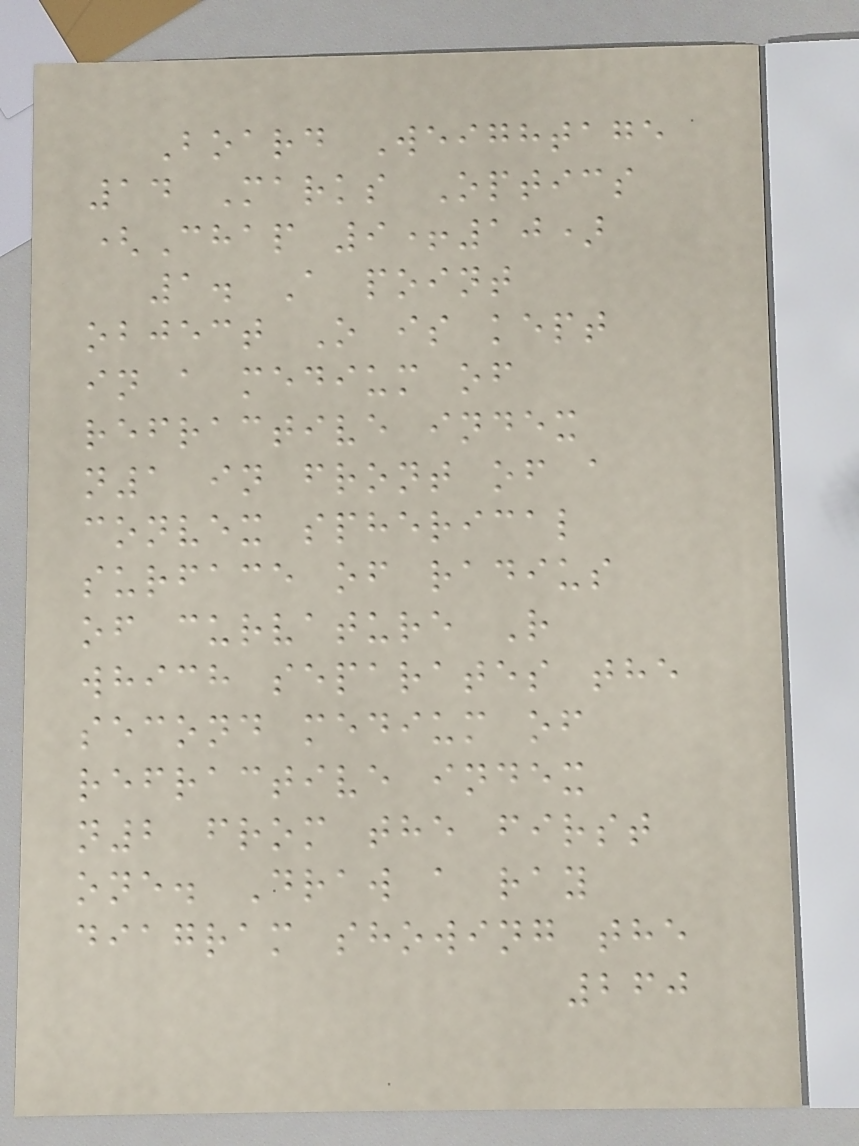Board Weightage
14 Marks Optics
(Chap 9+10)
1. A point
object O is kept
in a medium of
refractive index
n1 in front of a
convex spherical
surface of radius
of curvature R
which separates the
second medium of
refractive index
n2 from the first
one. Draw a ray
diagram showing the
260
